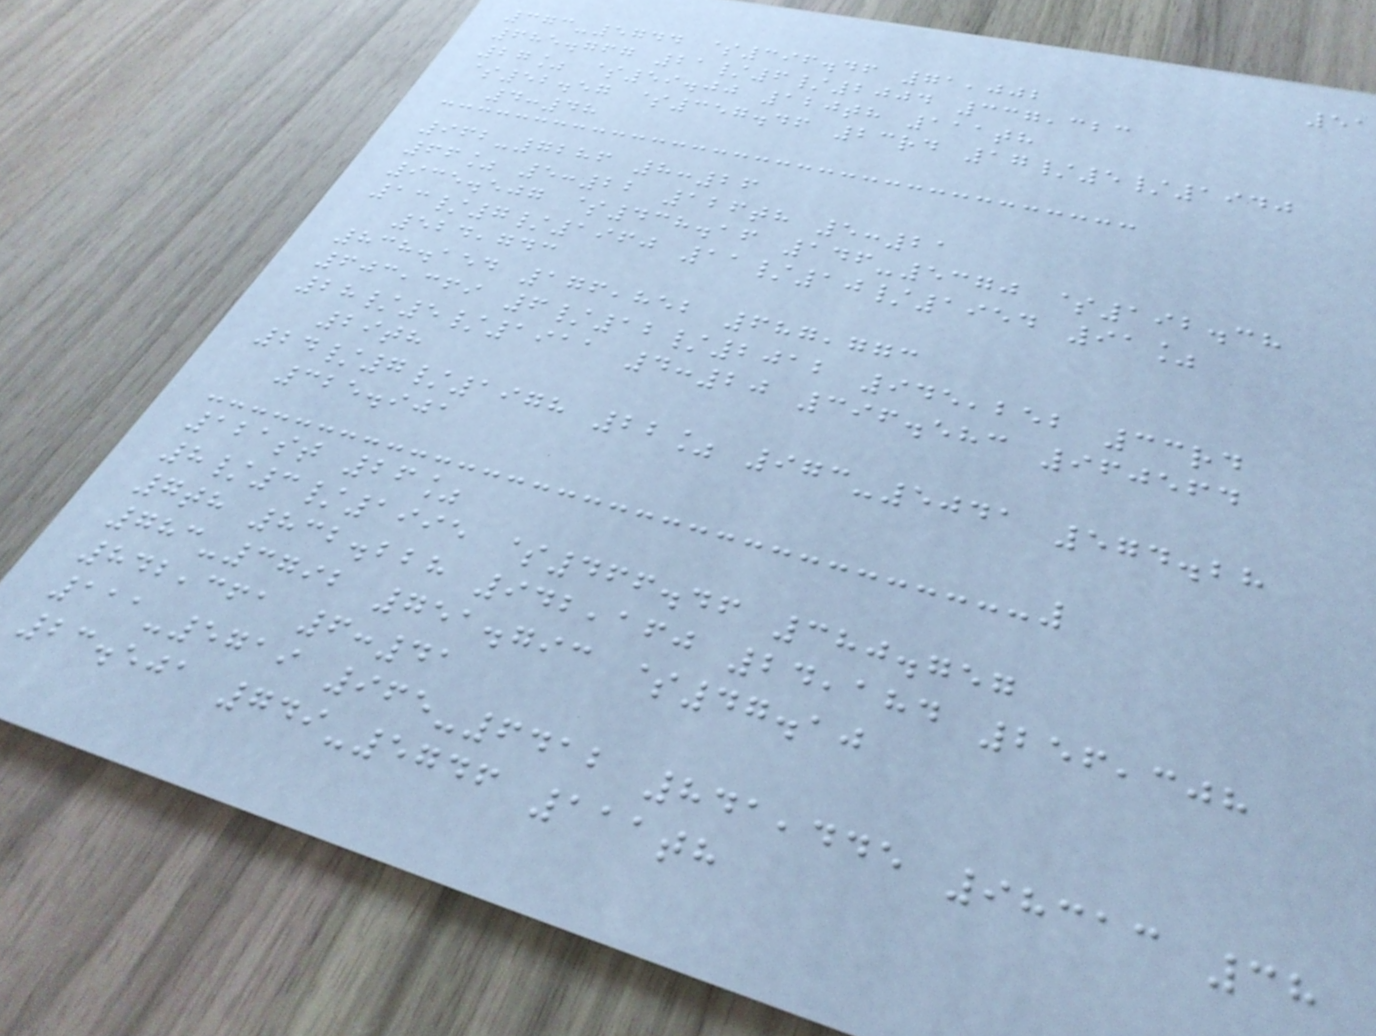51
373-5744 $396.46 71,002
685.767 21/6/2004 337,323
27% $59.00 120th 111th
$52.57 $357.46 23rd 17/5/1940
4:48
962-7286 8:26
66% 5:22 126th 5:21
935.507 $438.16 146-5370 $192.38
13/7/1960 11/10/1954 91%
524,743
838.154 176,852 687,773
603,369 6/12/2012 945,252 33rd
28/5/1911 4:20 396.583 960564
29th
24/7/1978 22% 973-5041 574.28
325.901
121st 26%
8/3/1995 $466.46 380.757
7th 832.228 942,160 24,184 256,308
783-3792 751.793 $47.10
842,361 6:41
111-5719 965-6412 841,445 98313 38
23.501 749-5746 111th
